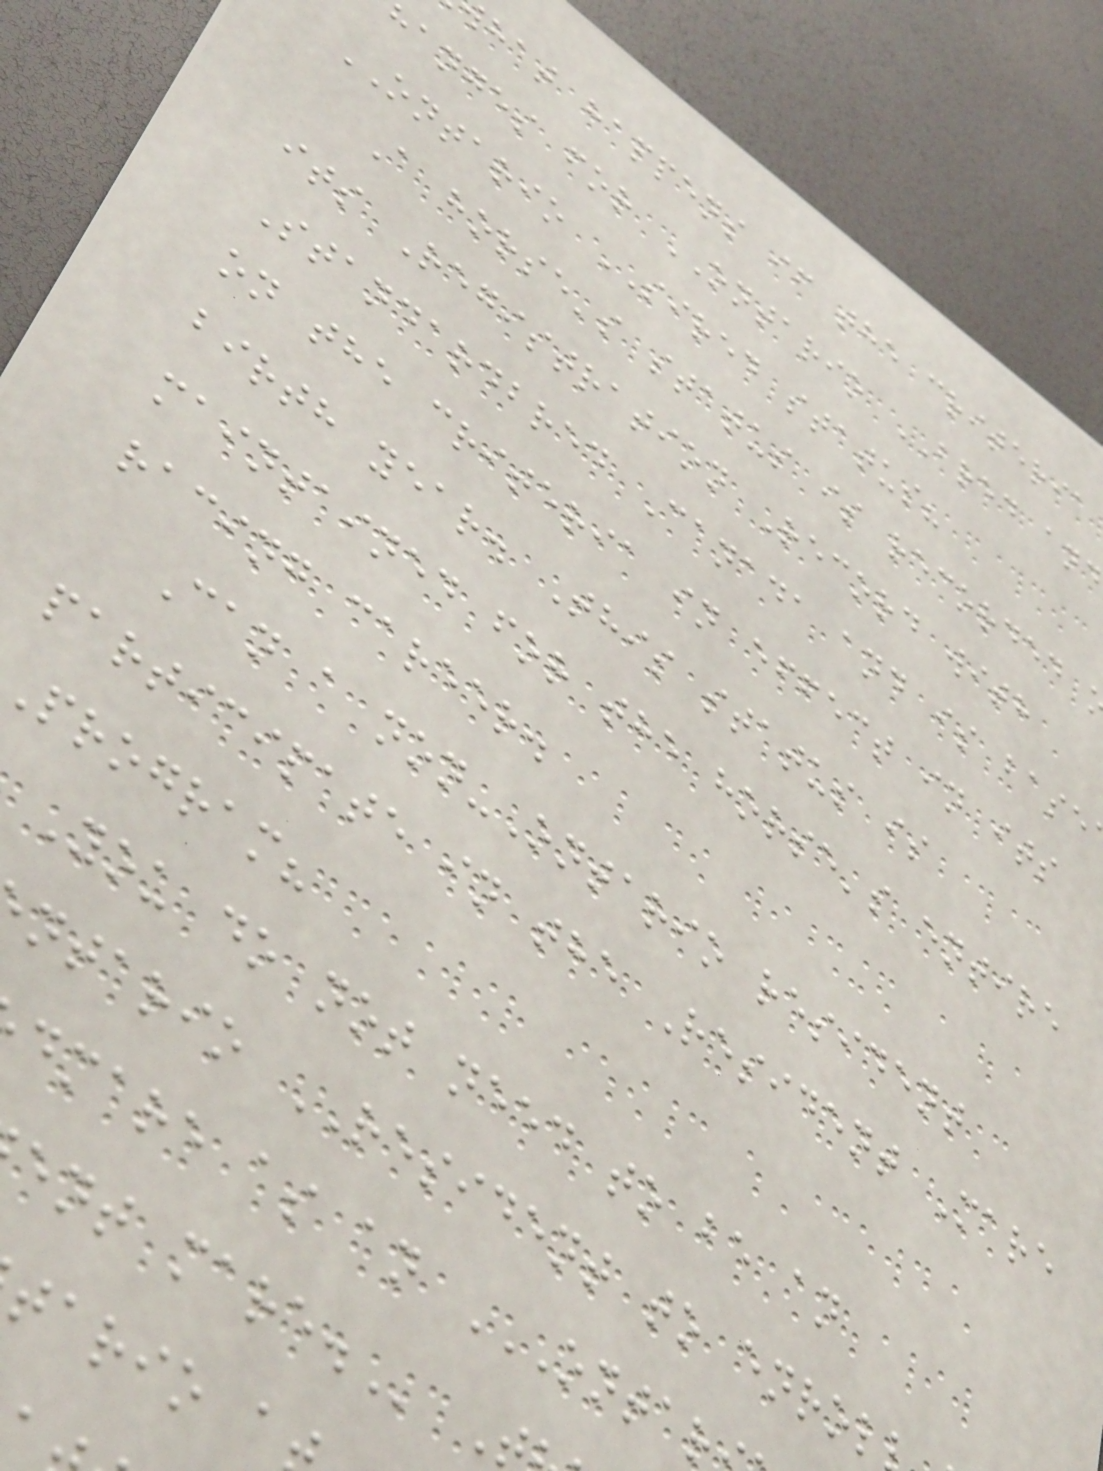hat happens if the criteria
hanges for ONTARIO BRED and
ONTARIO SIRED status?
A horse's status is recorded
its Registration Record with
Standardbred Canada and is base
on the criteria in effect in its
birth year. This status is
maintained for the horse's entire
racing career.
Can a non-Ontario resident
participate in the Resident Mare
program?
You do not need to be an
ntario RESIDENT to enrol
dmare as an
tario a
